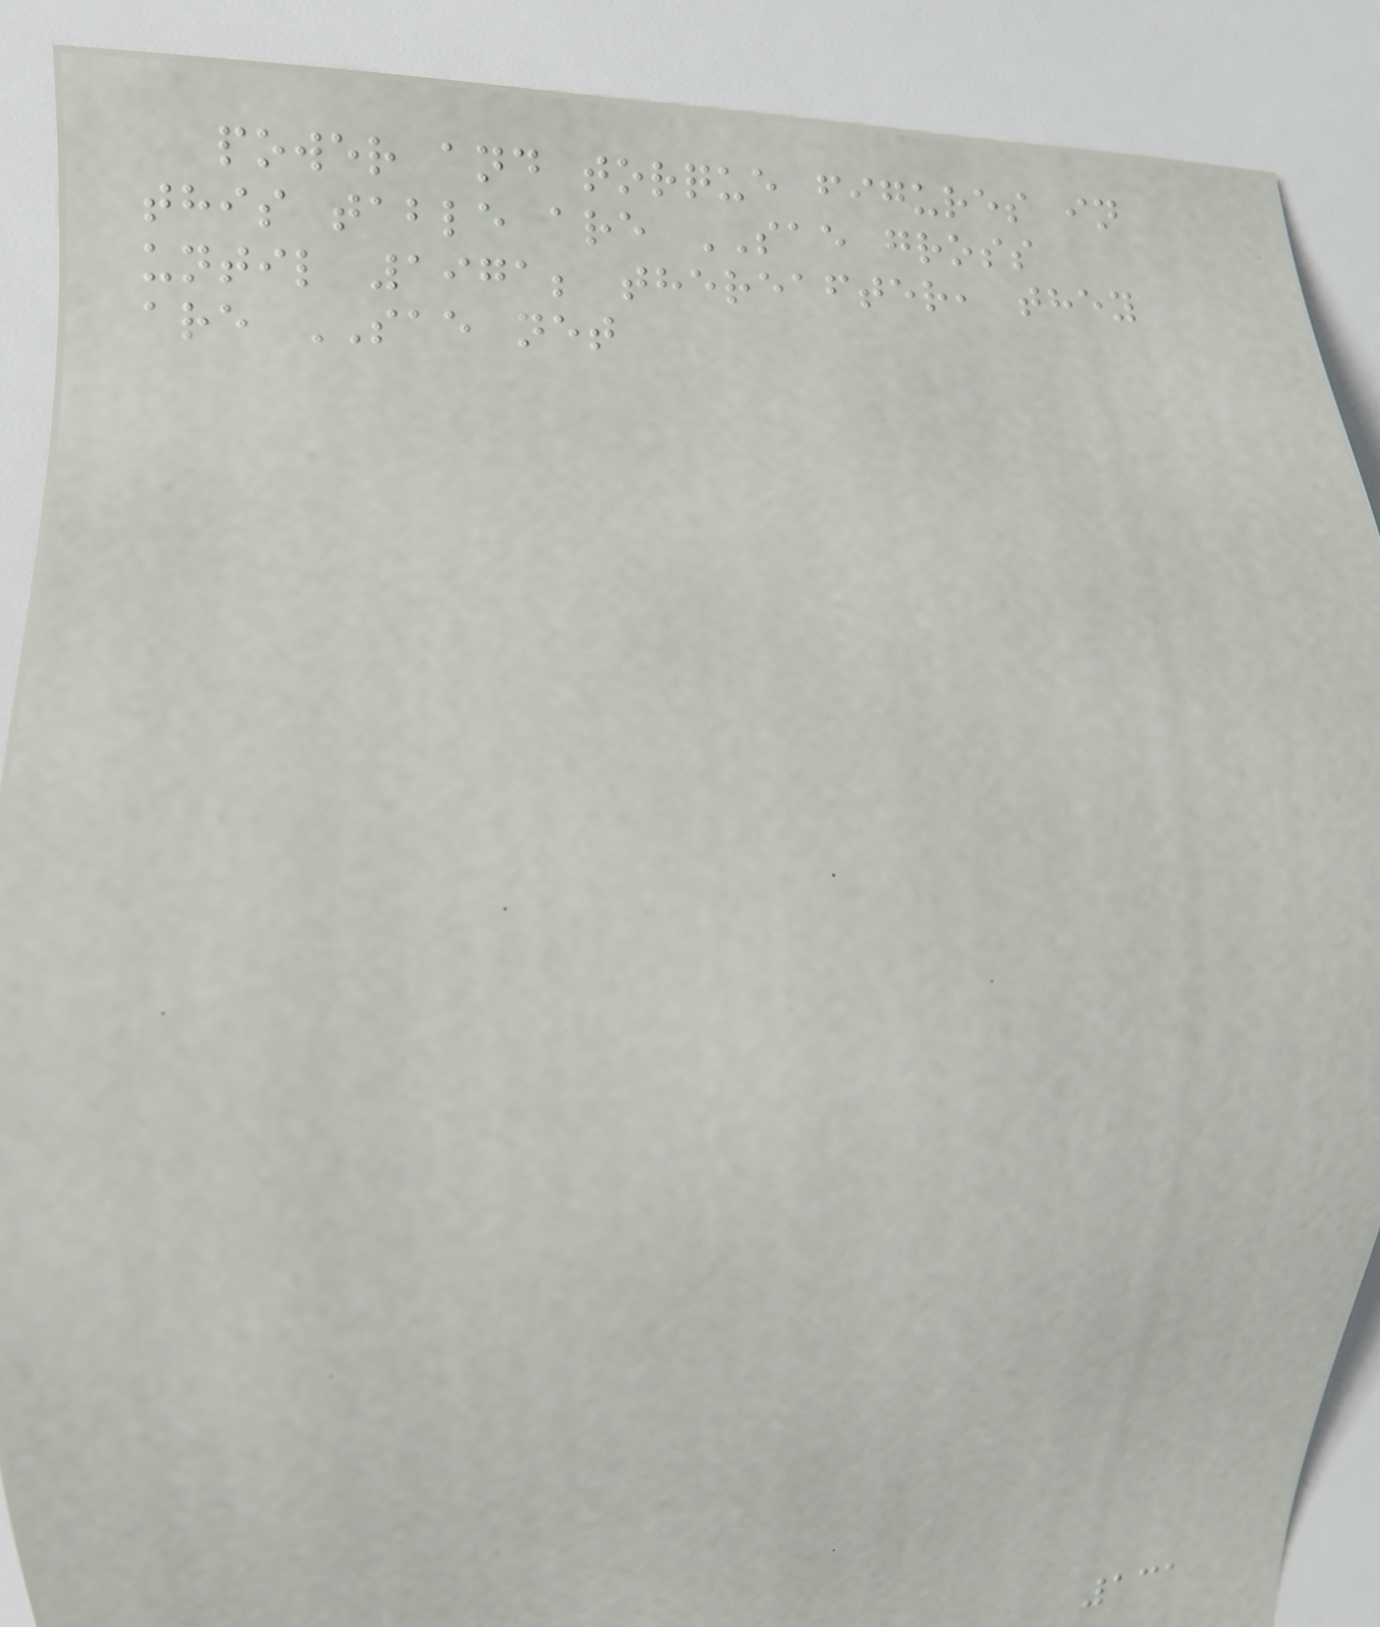power and torque figures in
this table are SAE gross
until 1971; thereafter, they
are SAE net
131
